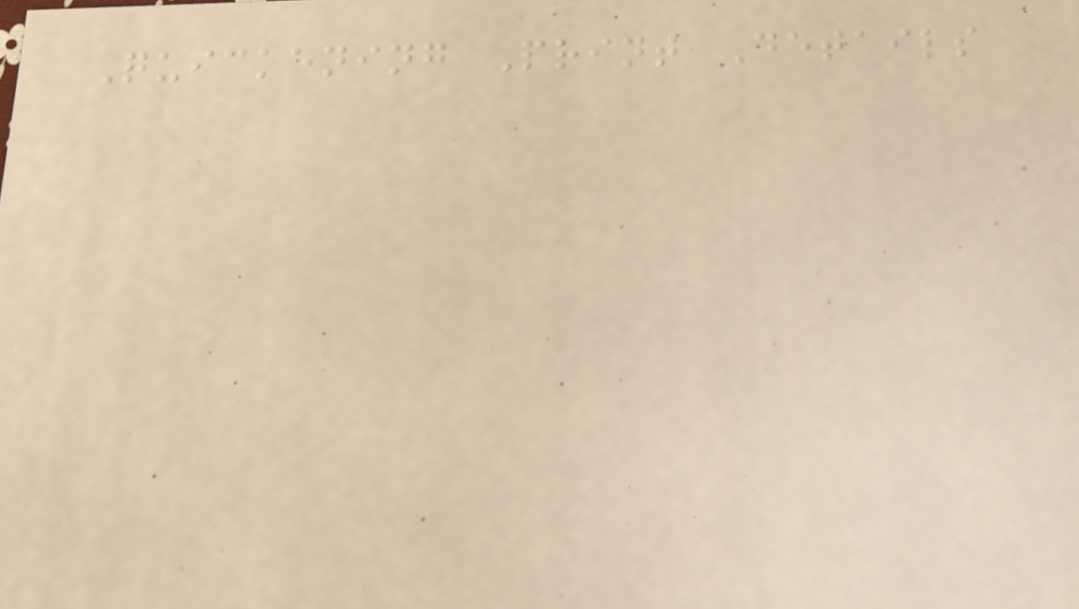Quickening Print Details
